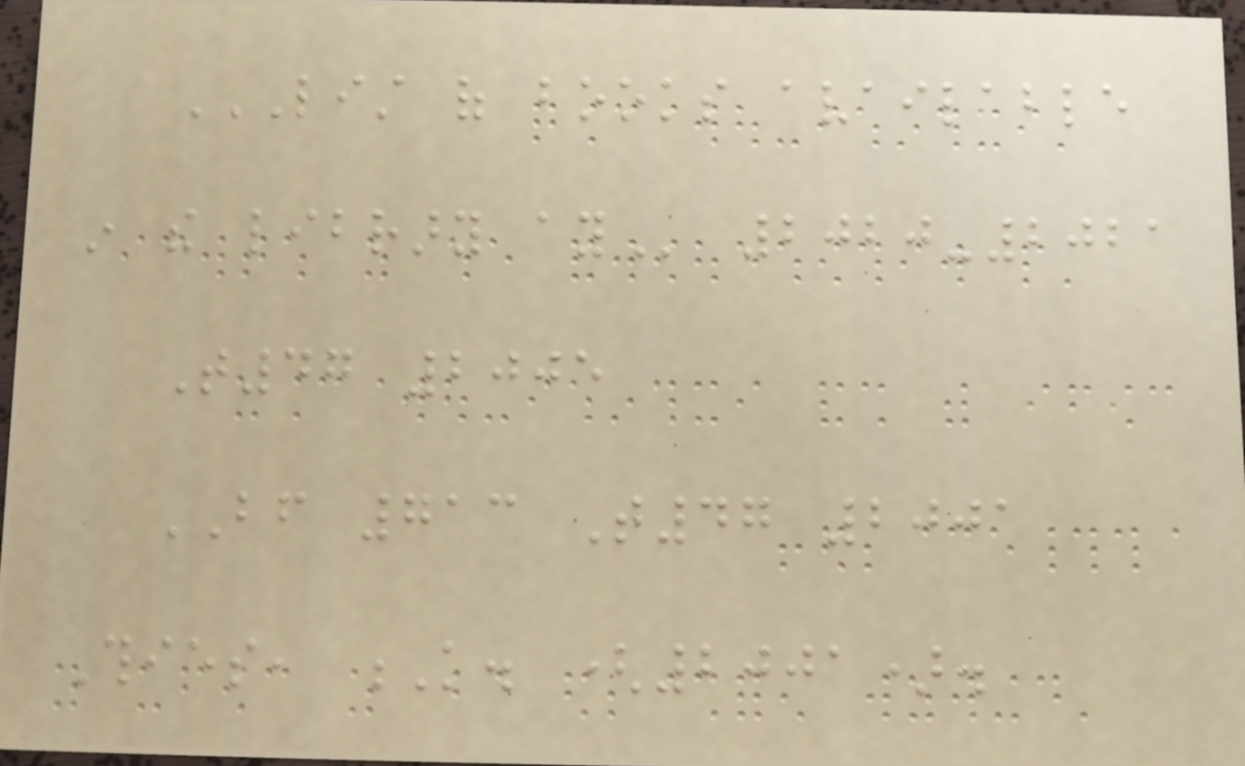LIST OF BOOKS AVAILABLE
IN THE LIBRARY AY 2020-2021
T47 2005
BF 713 T47 2001
Thies, K. (2001).
